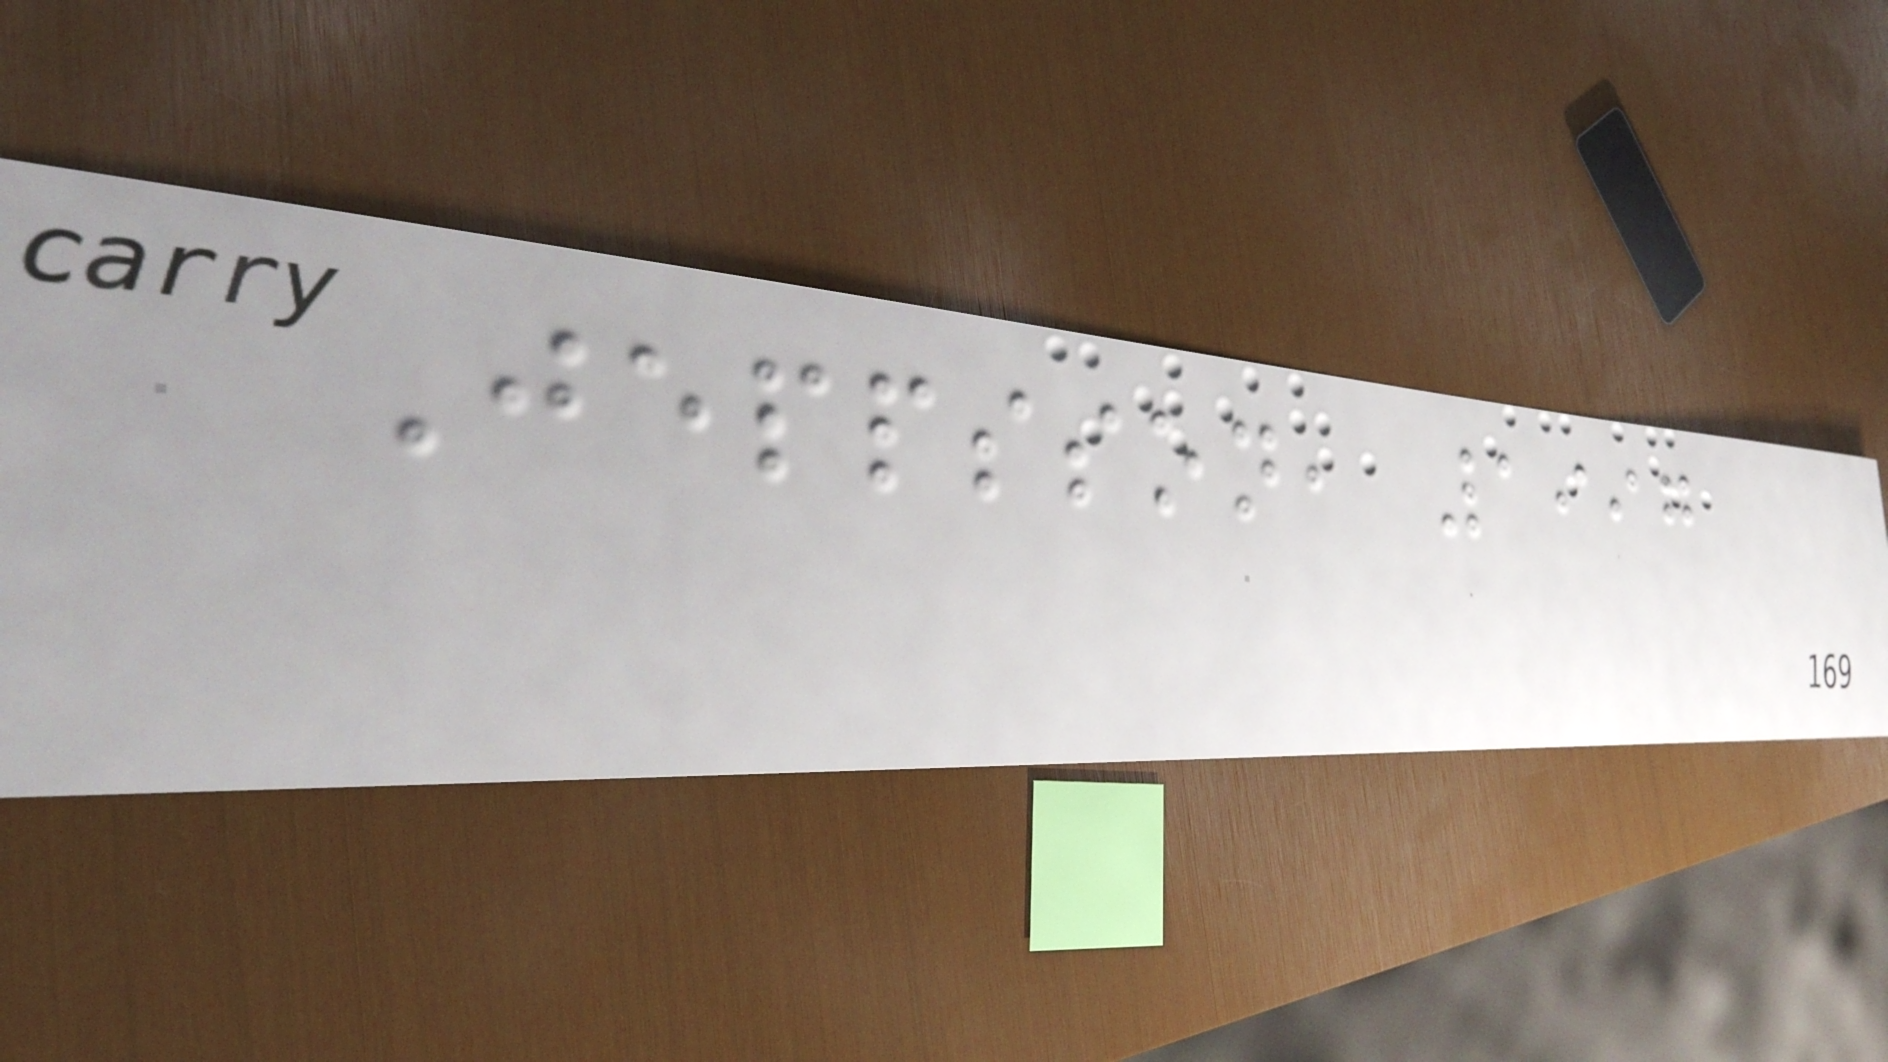Jeppsson, 1997
